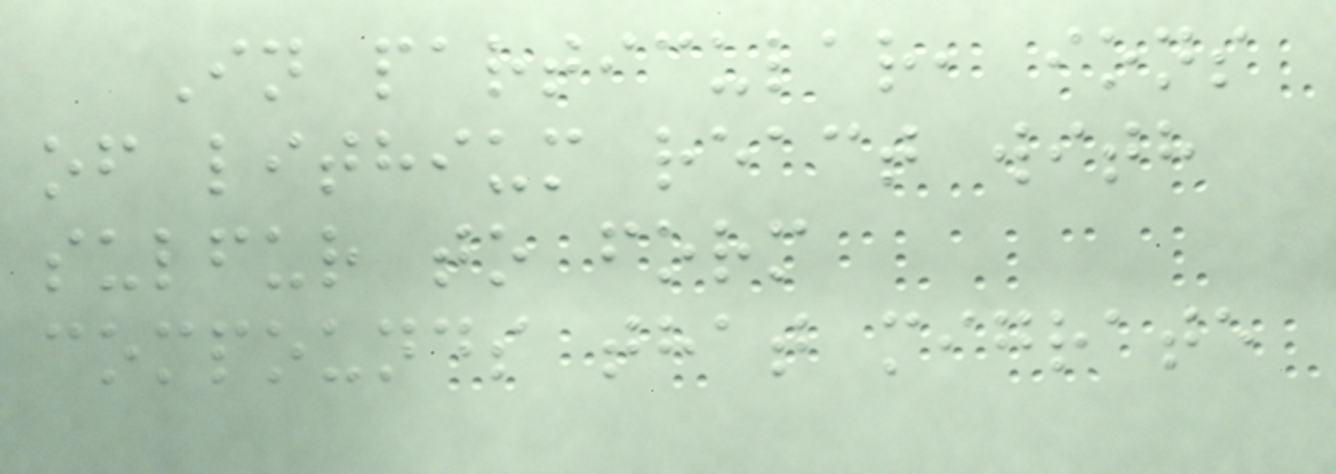In particular, ions
of lithium react with
sulfur to form
compounds that migrate
